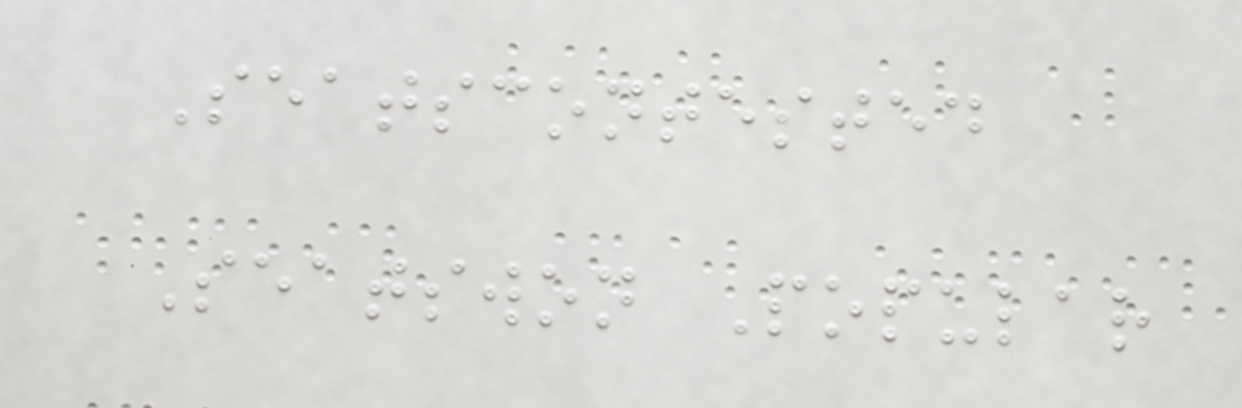Seatscontested
Seatswon Popular
